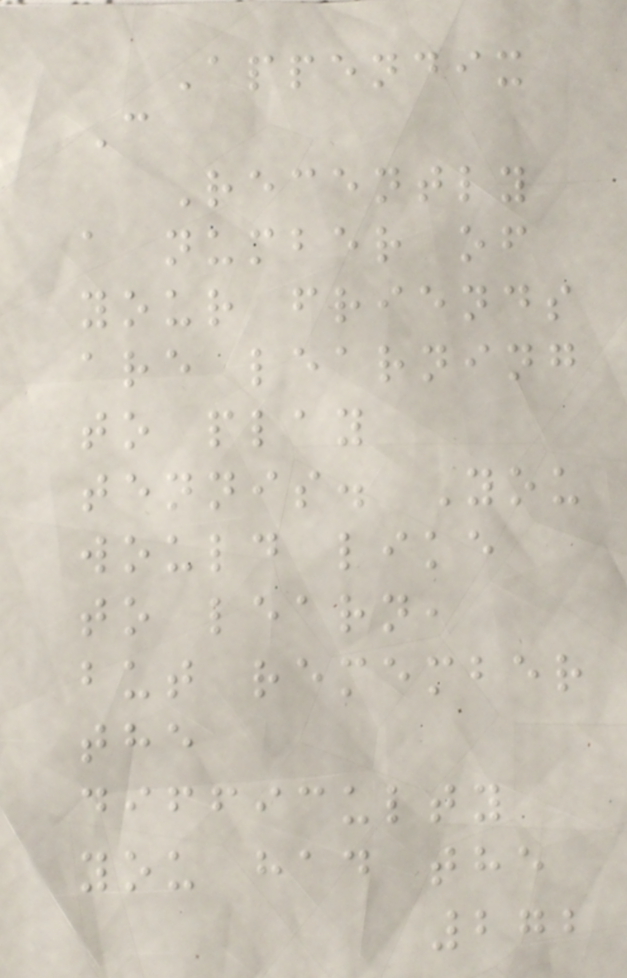Appendix
C
Recently
a number of
your friends
are learning
to play
tennis. You
would like
to learn,
but remember
the
difficulty
you had the
272
